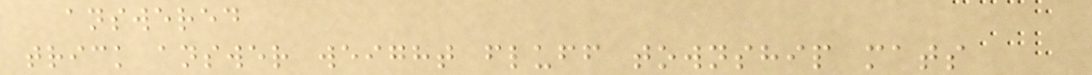answered
trick answer weight fluff township mats
